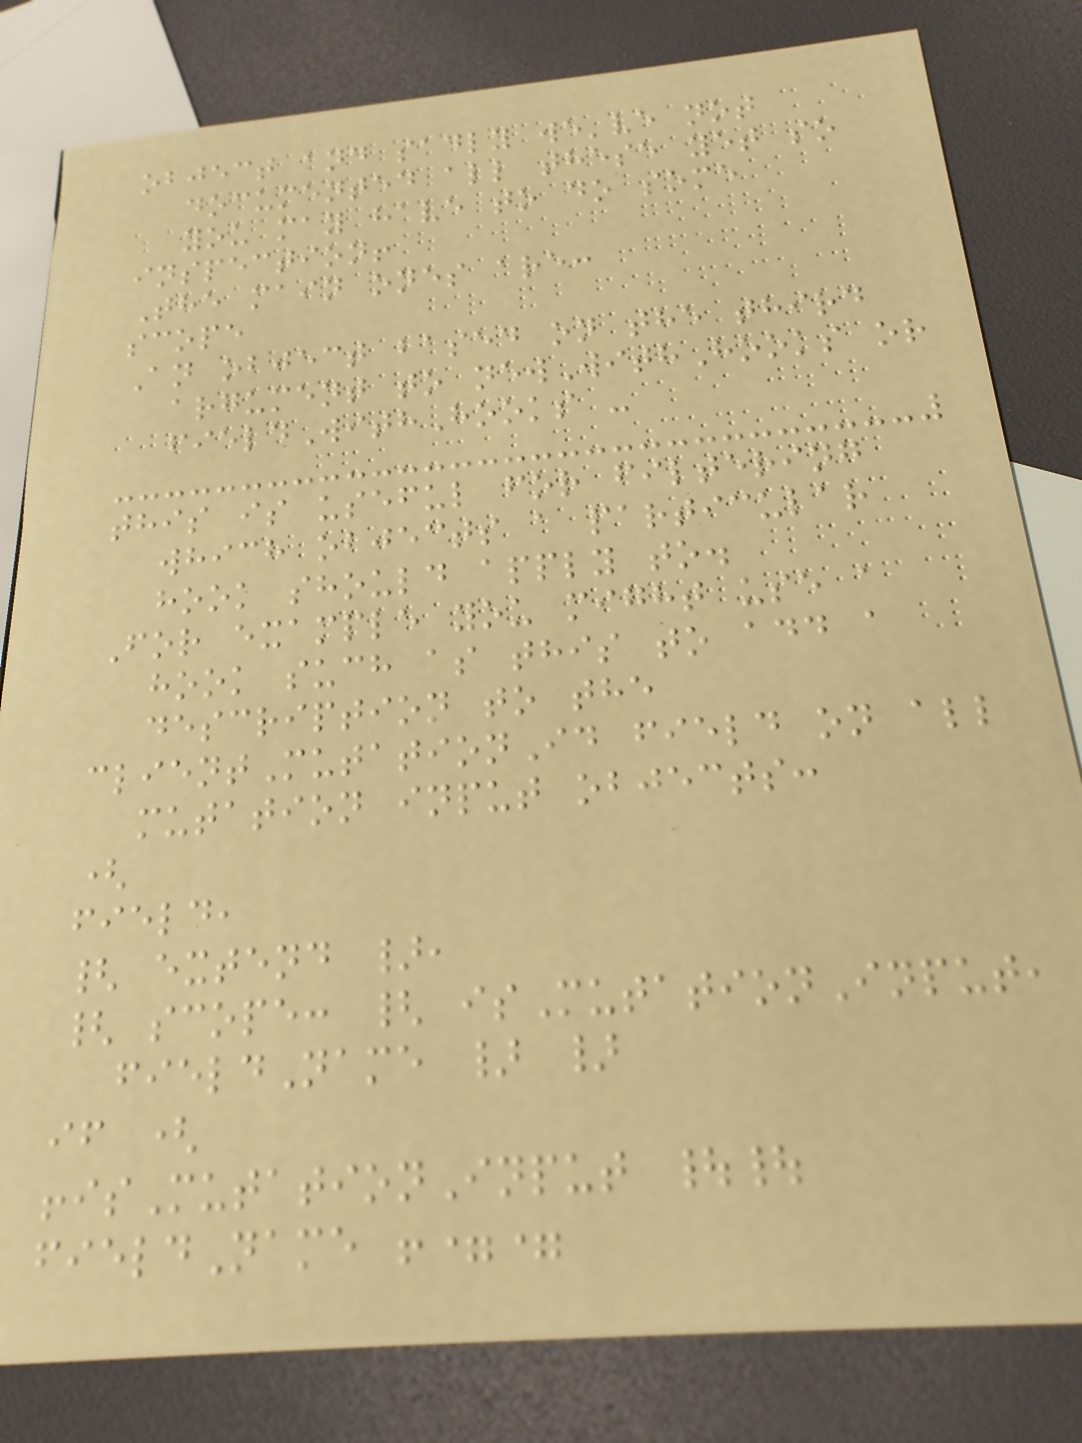object and sadly we've not
documented all these yet so
you may have to do some
inspection!
The main ones are:
scope
An object based on the third
argument to newWithHooks or
fieldWithHooks -
this is useful for filtering
which objects a particular
hook should apply to.
For example you might use a
hook such as this to add a
description to the
clientMutationId field on all
mutation input objects:
(
field,
{ extend },
{ scope: { isMutationInput,
fieldName } }
if (
!isMutationInput ||
fieldName !==
